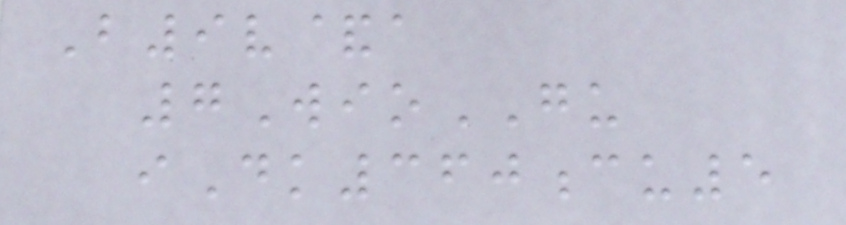B9v&a
7WioGU
iDk360cu5
